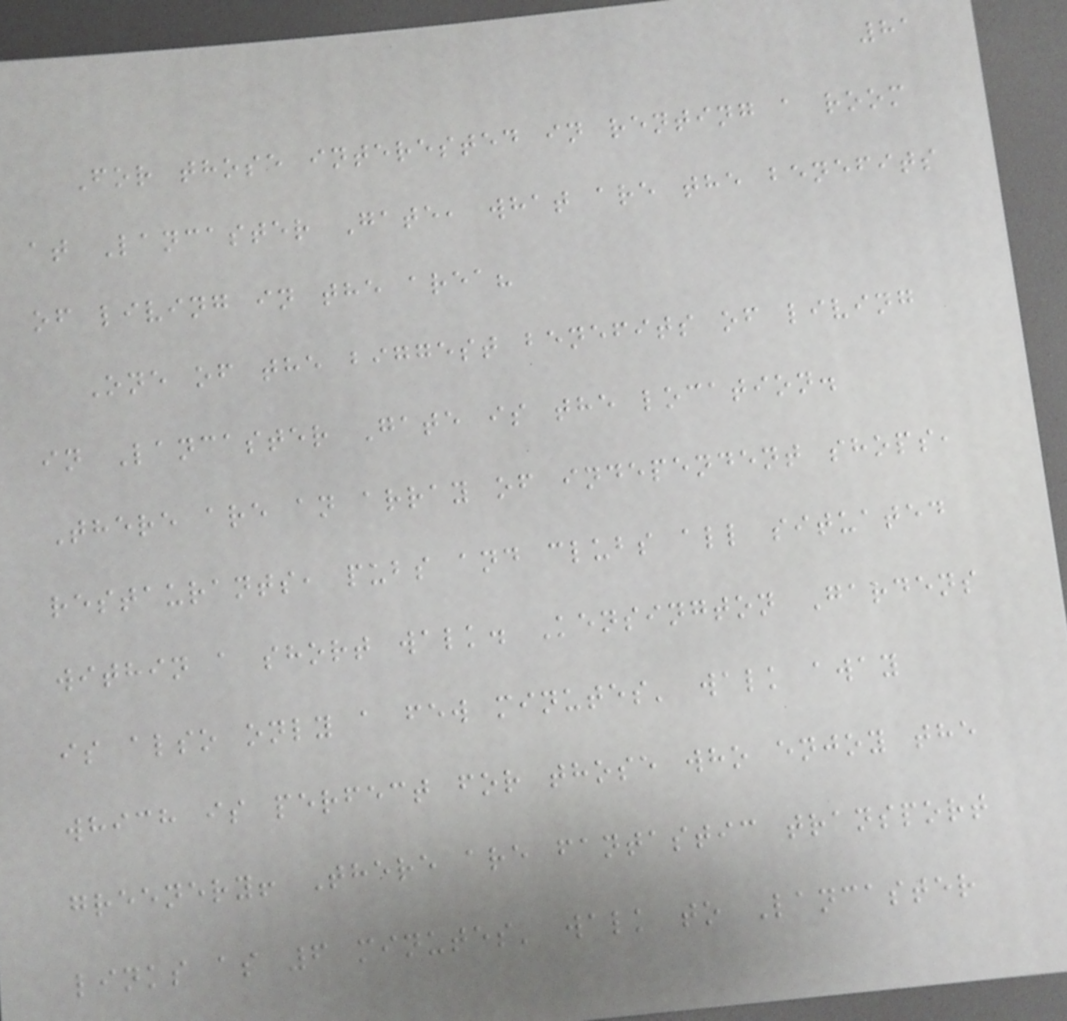81
For those interested in renting a room
at Lancaster Gate, what are the benefits
of living in the area?
One of the biggest benefits of living
in Lancaster Gate is the location.
There are an array of independent shops,
restaurants, pubs and clubs all situated
within a short walk. Kensington Gardens
is also only a few minutes' walk away
which is perfect for those who enjoy the
greenery! There are fantastic transport
links as 6 minutes' walk to Lancaster
